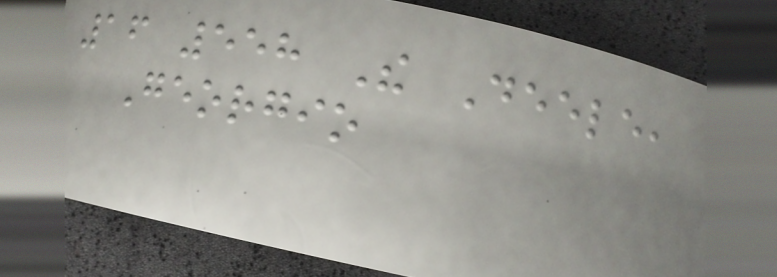16 558 The Deele,
Georgio
